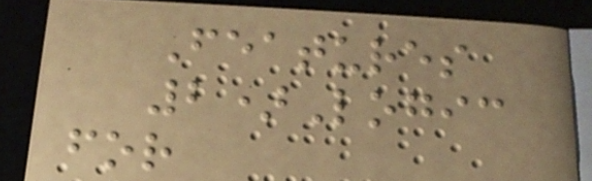Features
2)Logic
for
